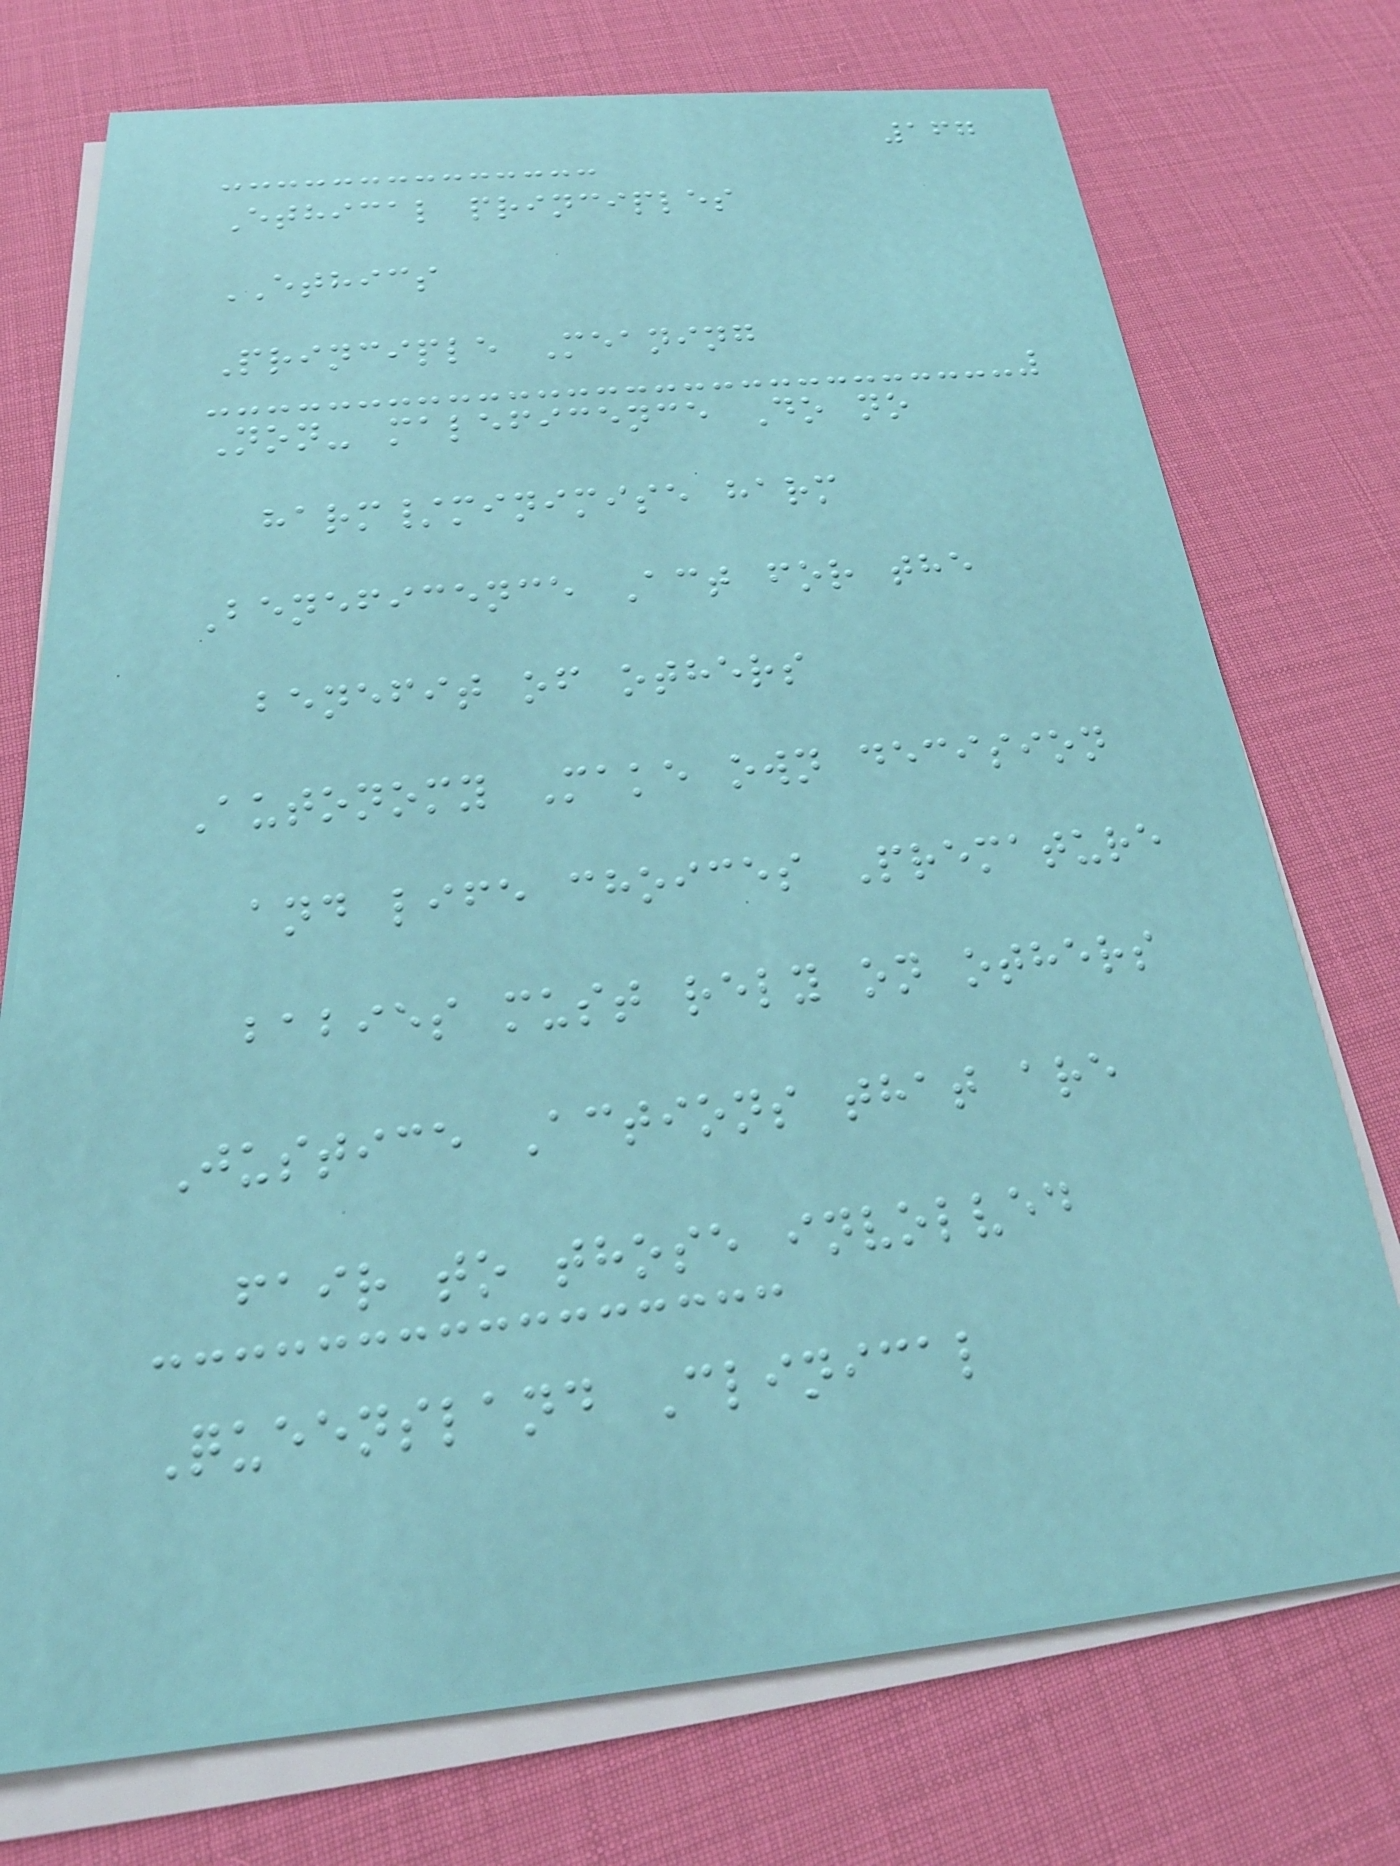167
Ethical principles
ETHICS
Principle Meaning
Non- maleficence Do no
harm/minimise harm
Beneficence Act for the
benefit of others
Autonomy Make own decision
and life choices Premature
babies must rely on others
Justice Actions that are
fair to those involved
Queensland Clinical
